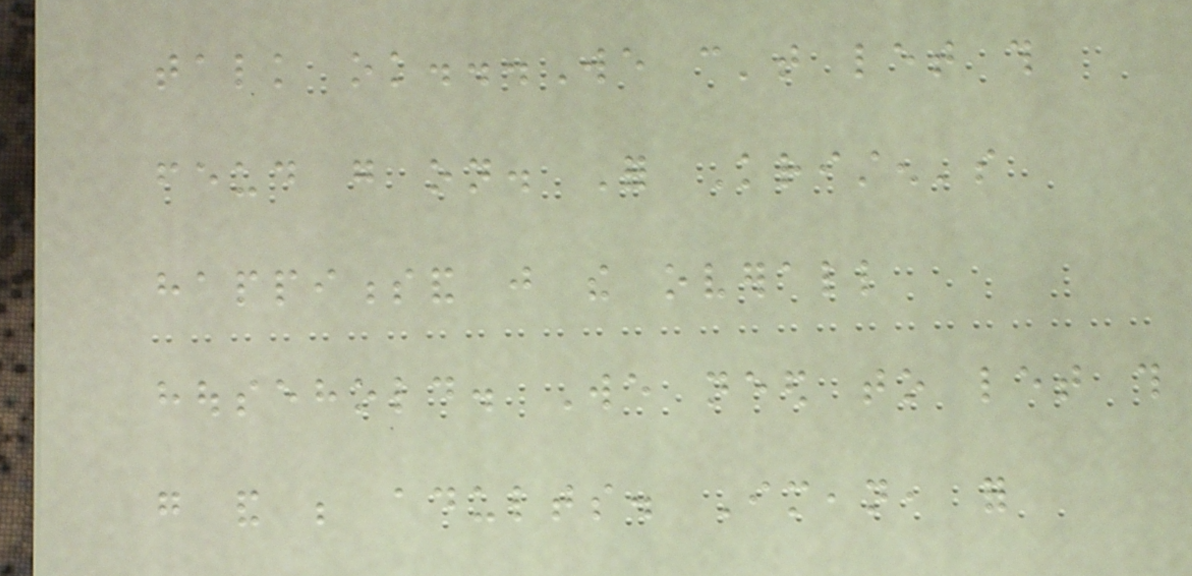talk ok...We can't let this
feud go on. For Kristen's
happinessand just the overall
household. We need to let this
go and be adults. Imean, for
